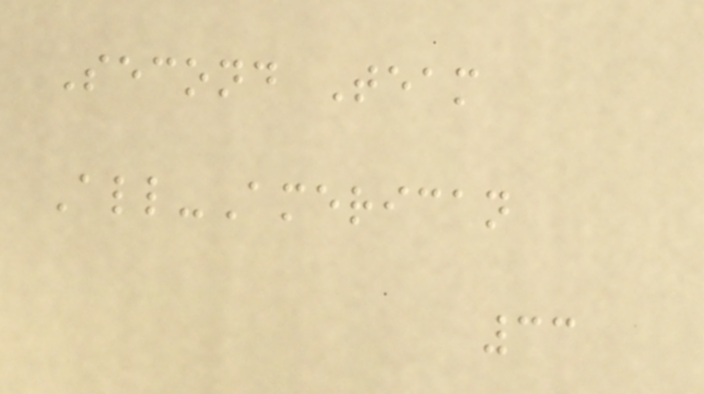Second Team
All-American
33
